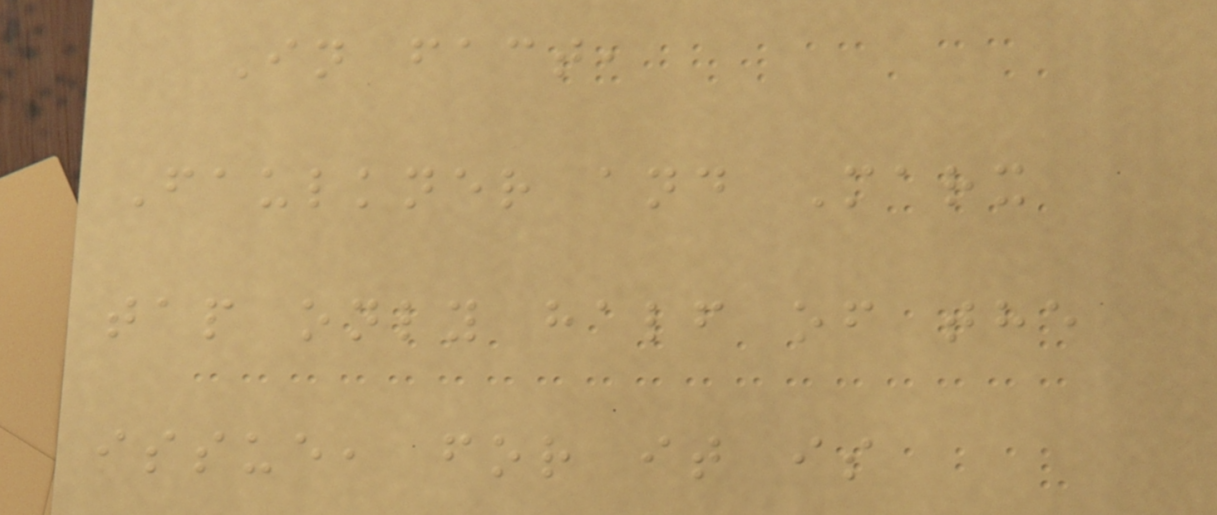In fact,
Faulkner and Marx
tap only half of the
issue, for it is
